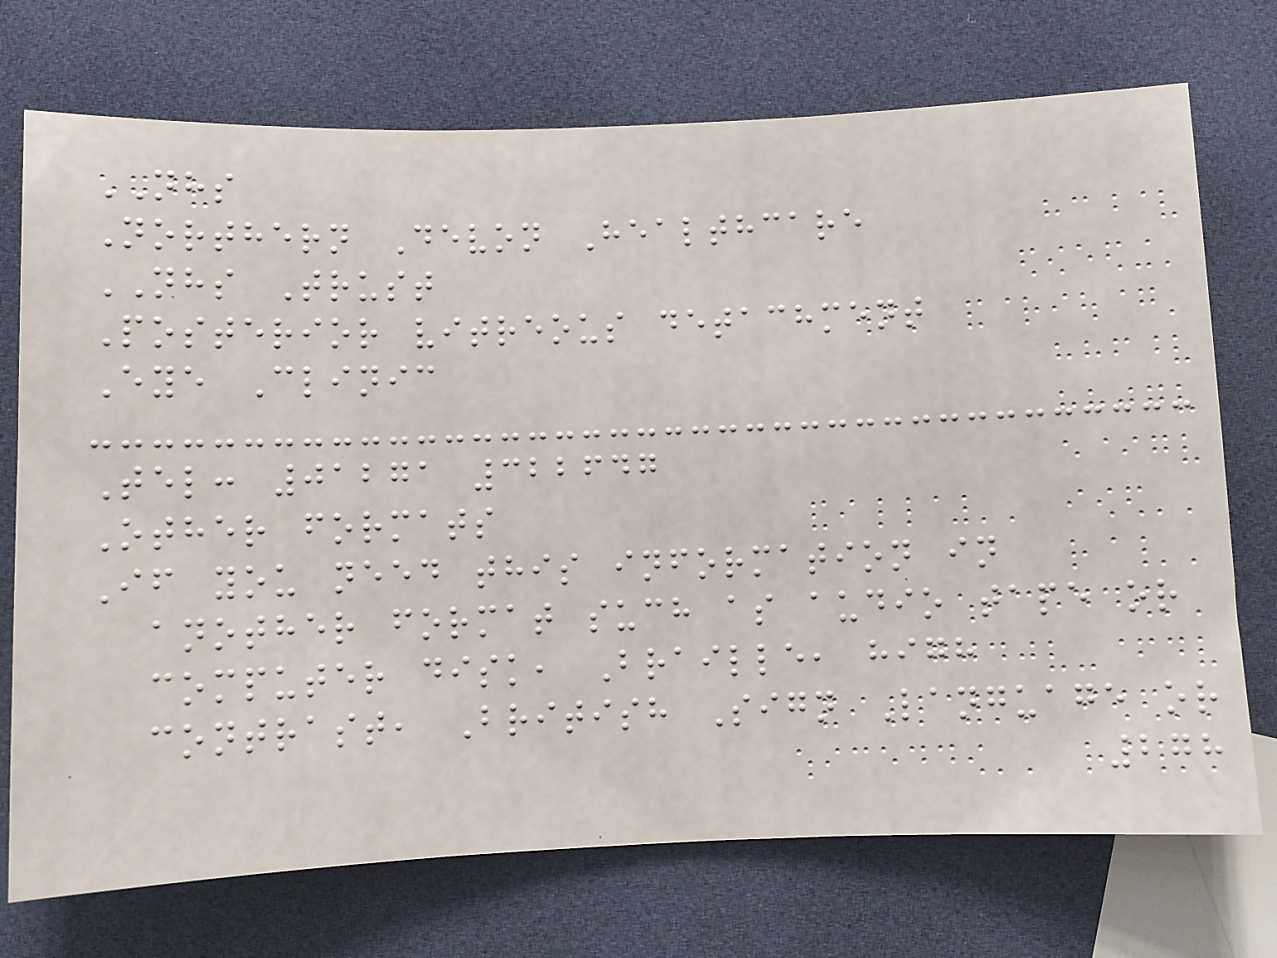NHS
Northern Devon Healthcare
NHS Trust
Posterior vitreous detachment
Eye Clinic
Tel: 01271 322647
Other formats
If you need this information in
another format such as audio tape or
computer disk, Braille, high
contrast, British Sign Language or
278
